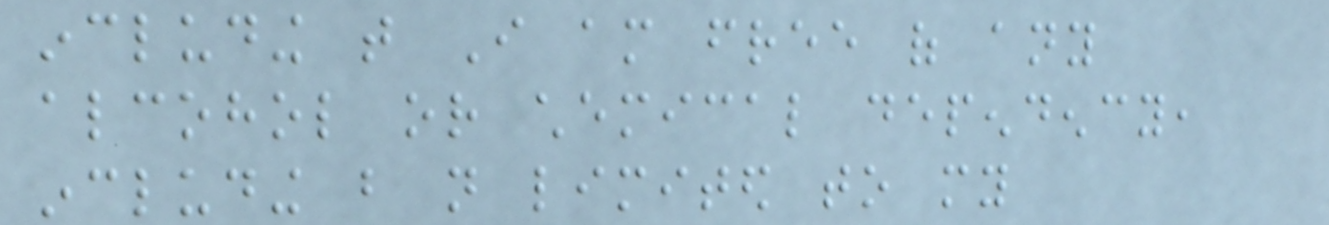including that I am free of any
alcohol or chemical dependency,
including but not limited to my
